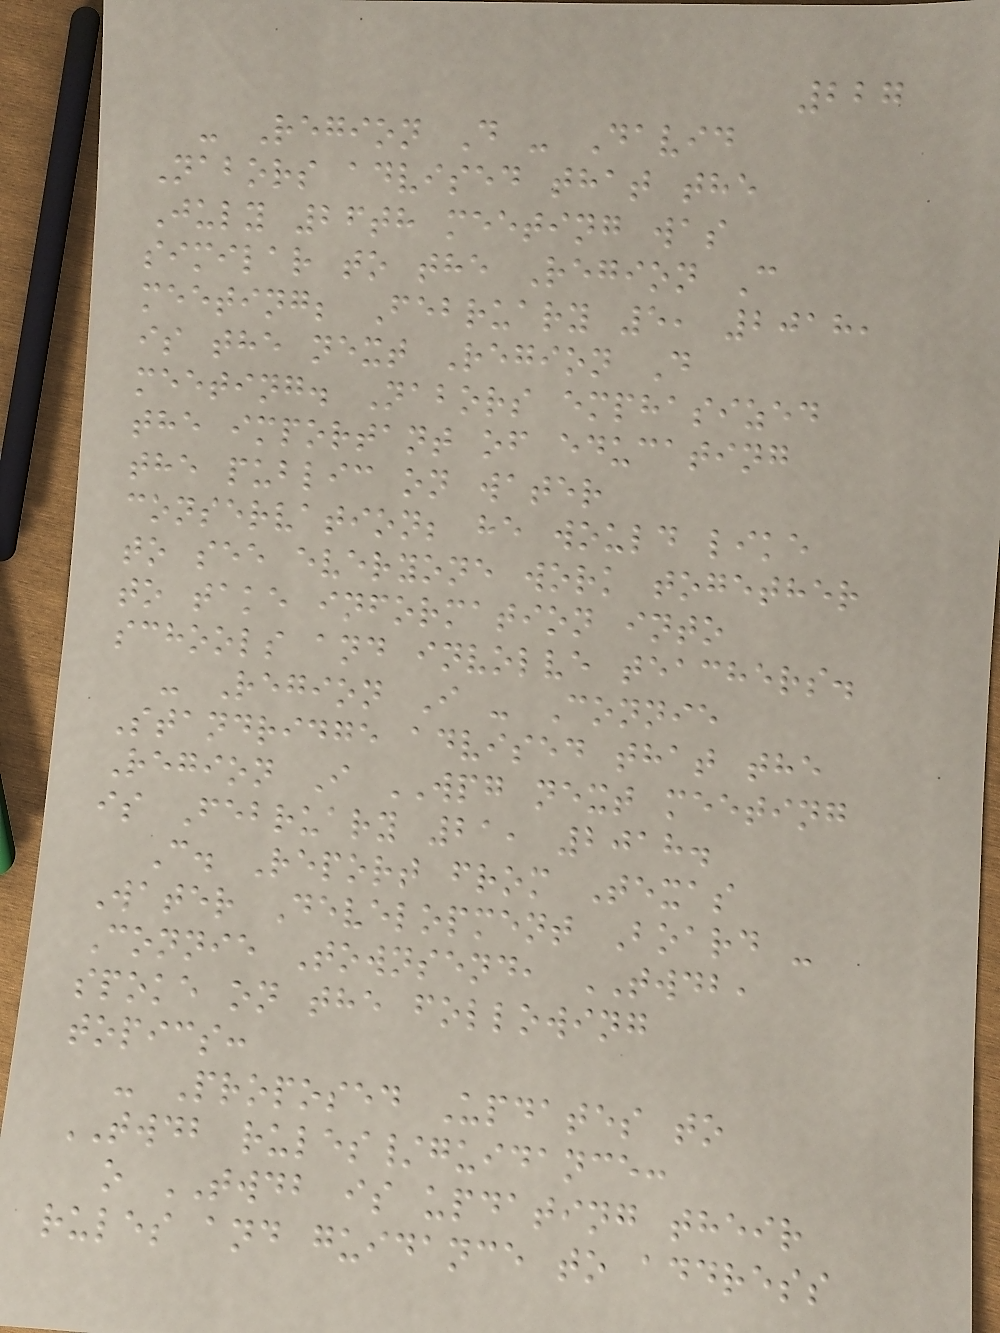227
- Region D - David
Nabors advised that the
July 26th meeting was
similar to the Region C
meeting; February 5, 2018,
is the next Region D
meeting. Nabors emphasized
the important of educating
the public on water
conservation; he would like
to see everyone work together
to take information into
schools and involve teachers.
- Region I - Connie
Standridge advised that the
Region I WPG next meeting
is February 21, 2018.
C. Report from Texas
Water Development Board -
Connie Townsend, TWDB,
spoke on the following
topics:
- Proposed Updates to
TWDB rules/guidance:
o TWDB is updating their
rules and guidance to address
